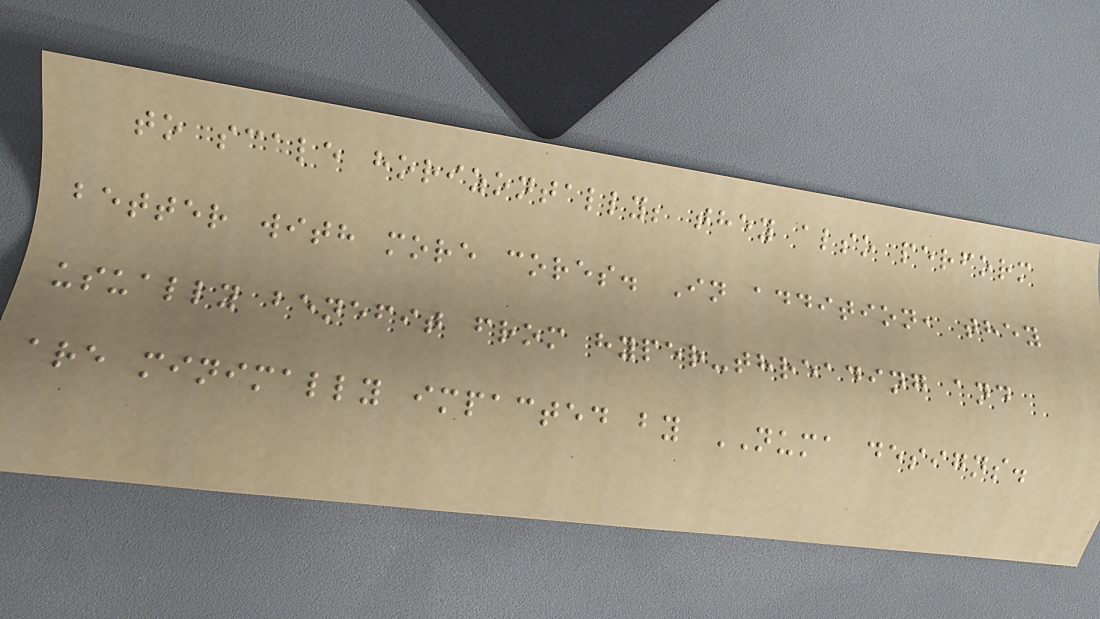to scale horizontally; they also perform
better with more cores. In addition, they
usually benefit from hyper-threading and
are minimally impacted by NUMA designs.
